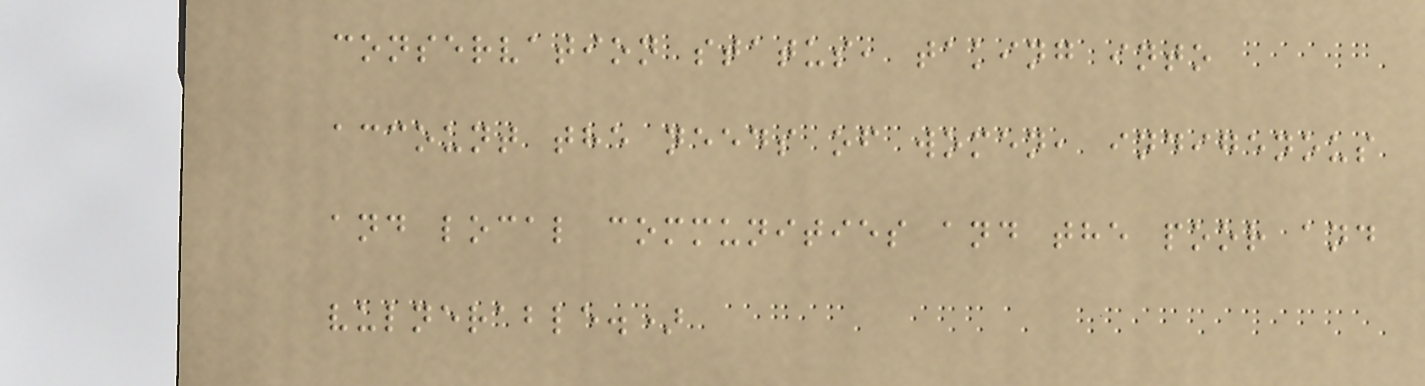conservation status, taking into
account the needs of women, indigenous
and local communities and the poor and
vulnerable.)
